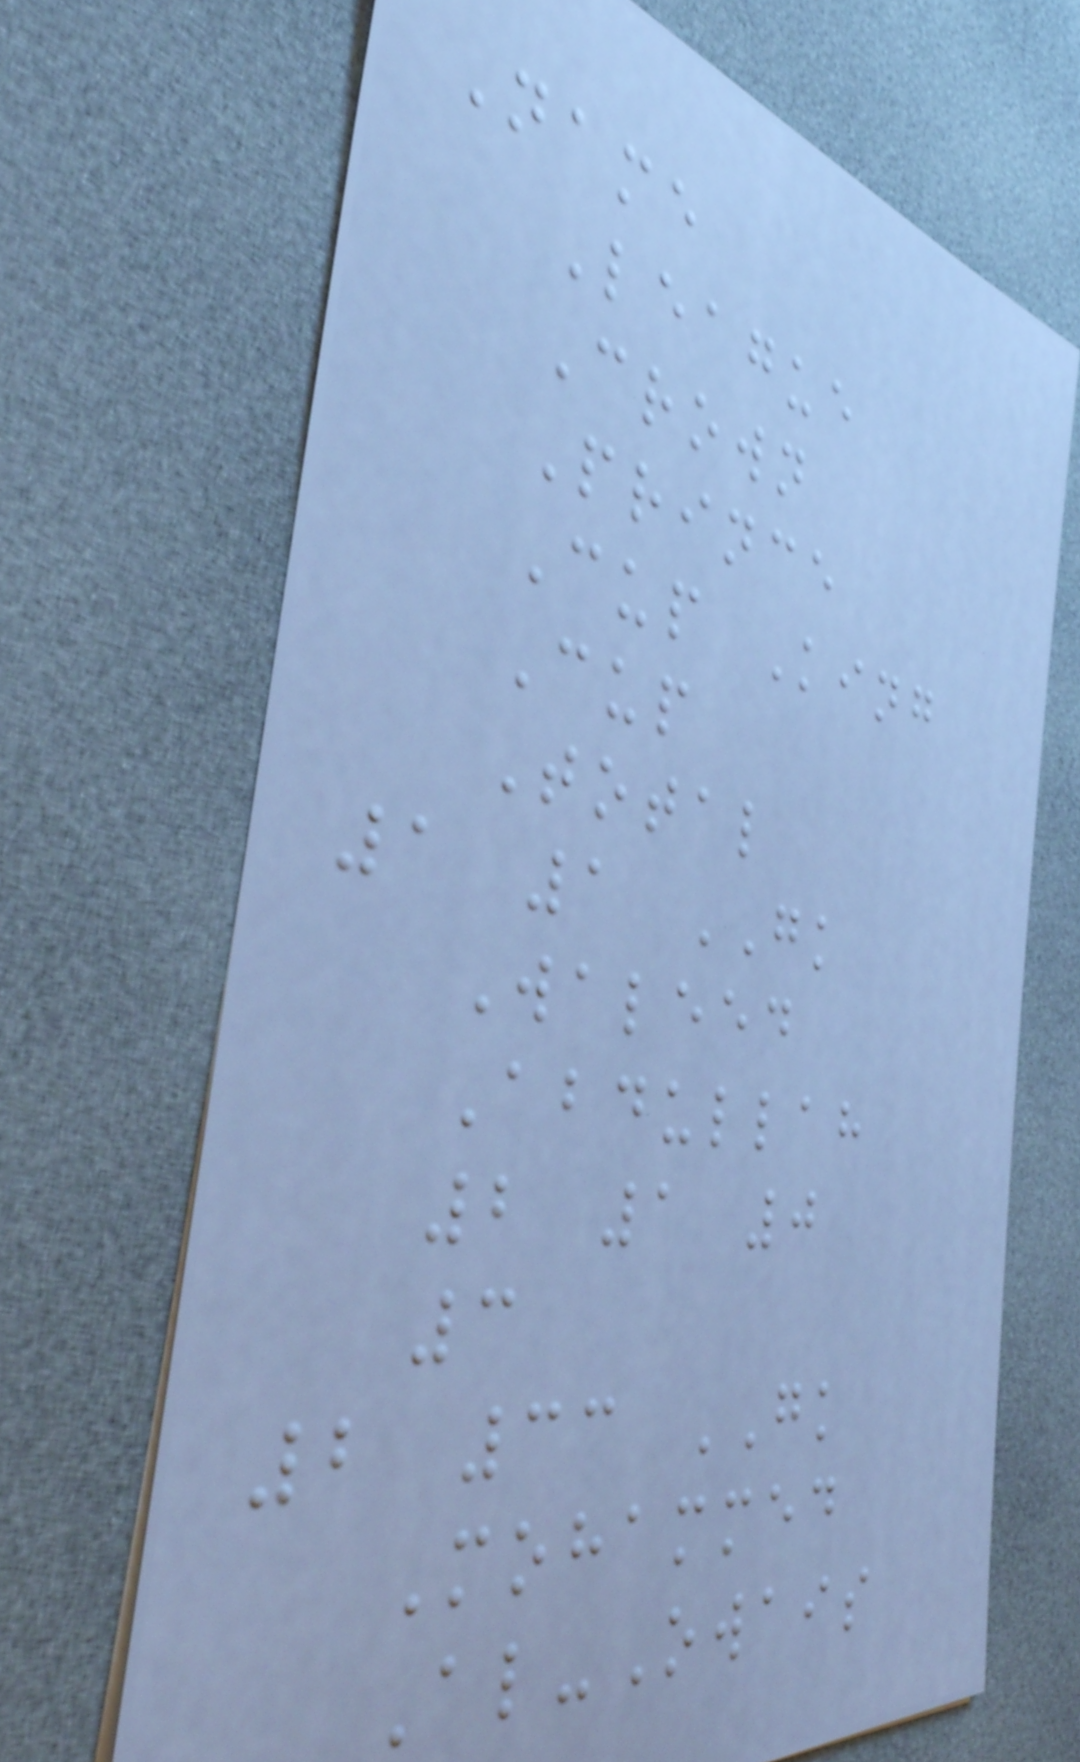Name
League
Crown
Prince
Cup King
Cup
Total
1 1 GK
Waleed
Abdullah
2 1 0
3
2 33 GK
Mohammed
Al-Owais
